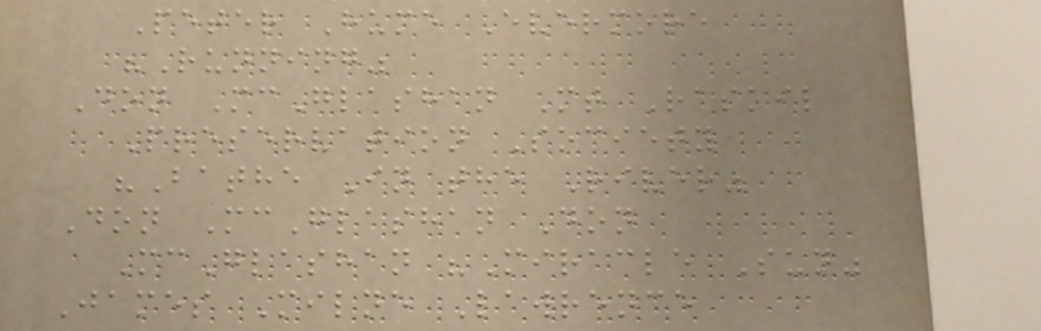Peter Hume Evermore
"Running"
Don McGlashan Mt Raskil
Preservation Society
"Bathe In the River"
Don McGlashan Don
McGlashan "Miracle Sun"
James Milne Lawrence
